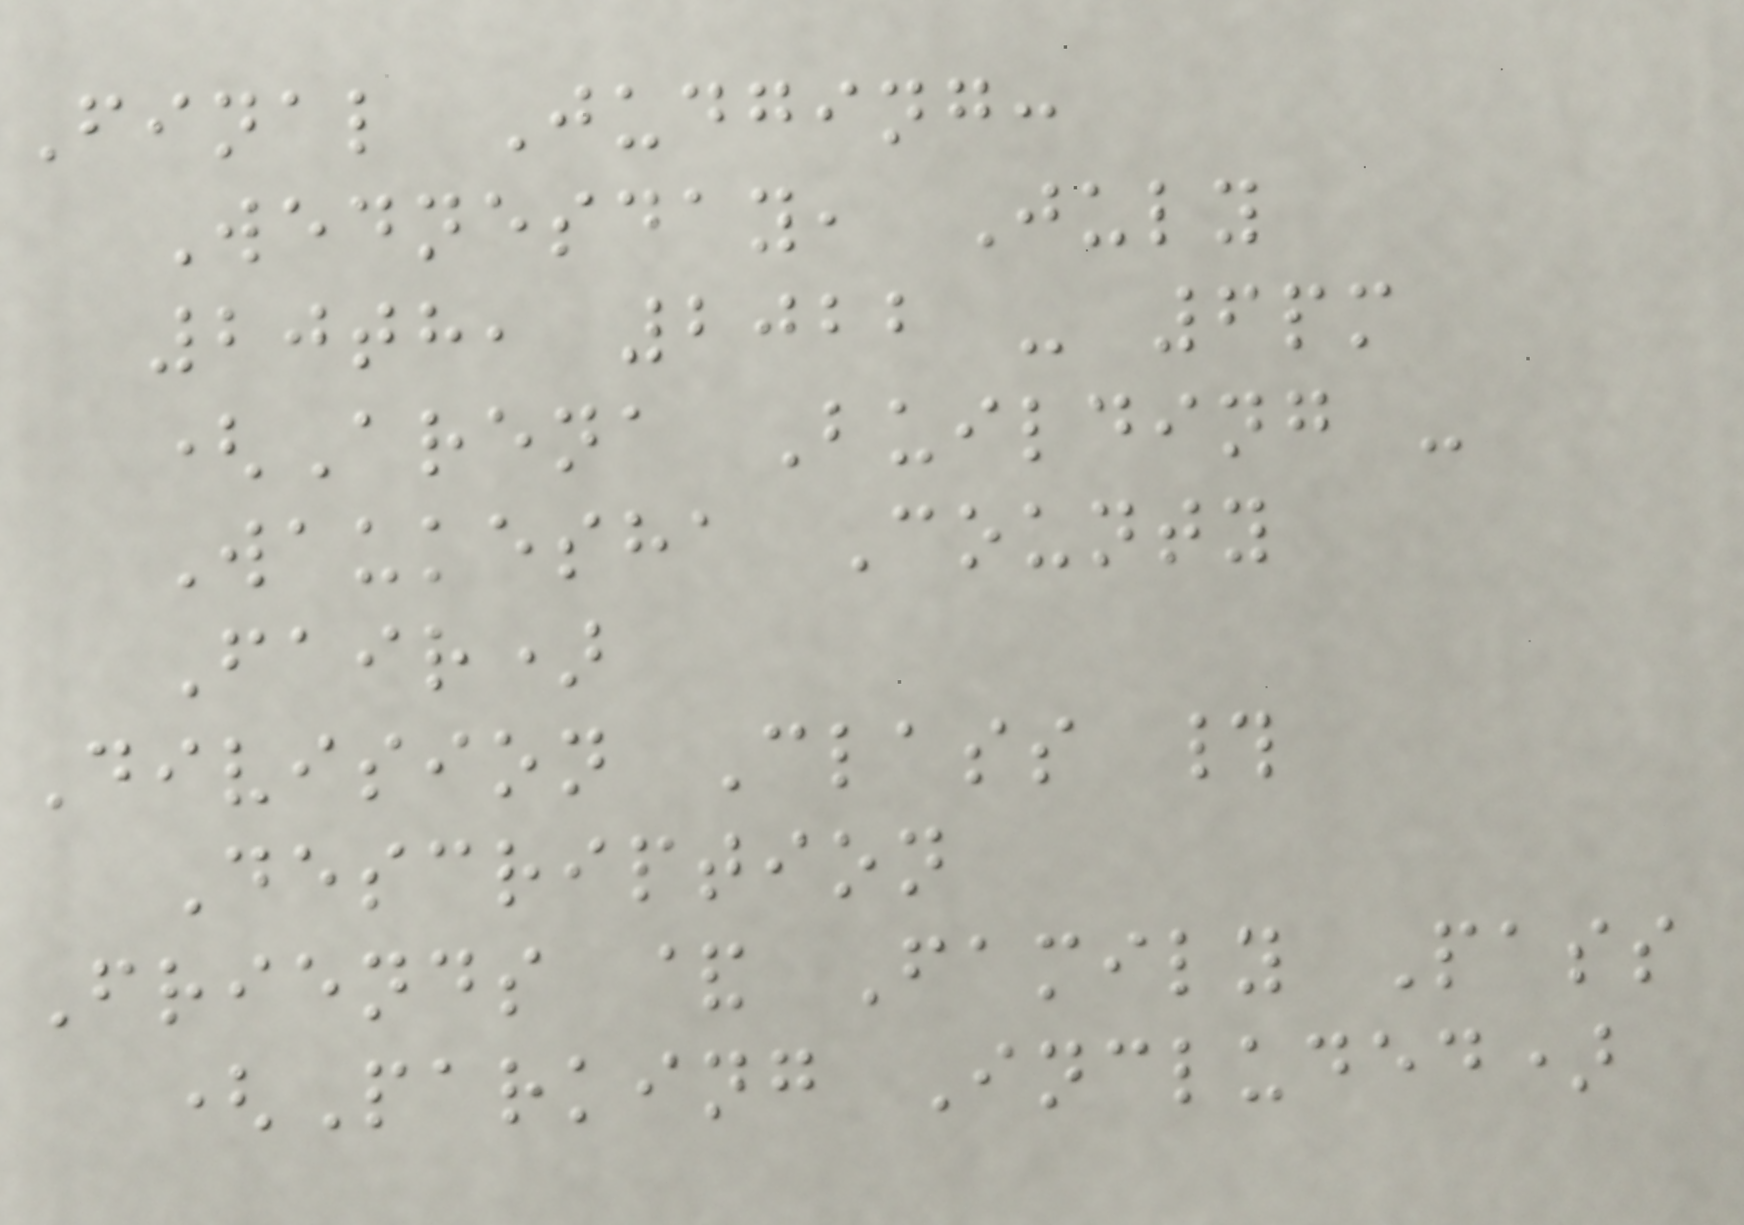Final Judging:
Wednesday, July
20th, 2022 - 6pm
(Arena Building -
Waukesha County
Fair)
Division Class #
Description
Friends & Family Pass
(Parking Included)
